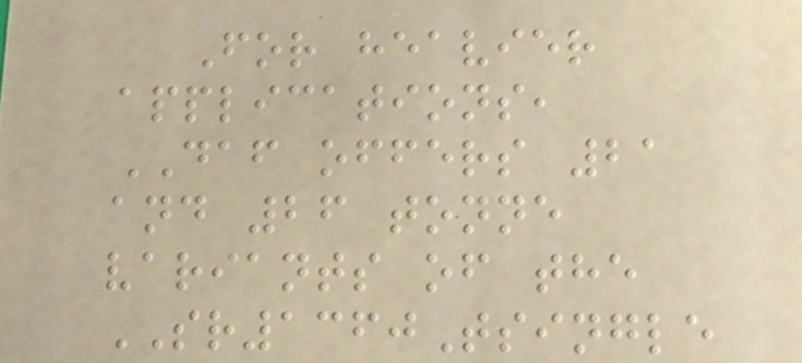For heavier
applications,
DAF offers 21
and 26 tonne
variants of the
SR1360Tsingle
